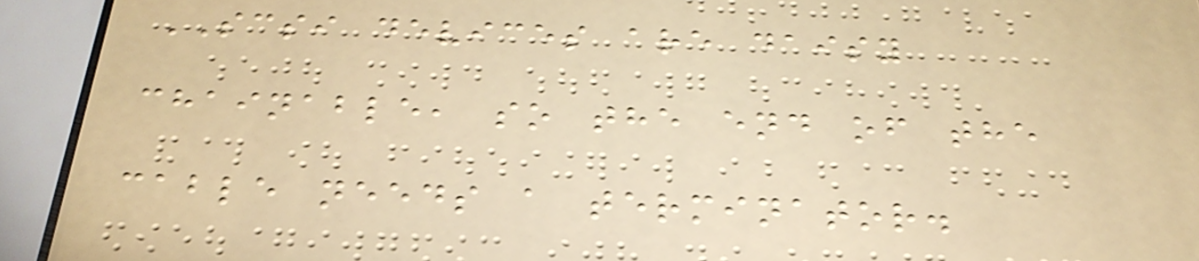SCSI devices are daisy
chainable, so the end of the
cable needs a terminator.
